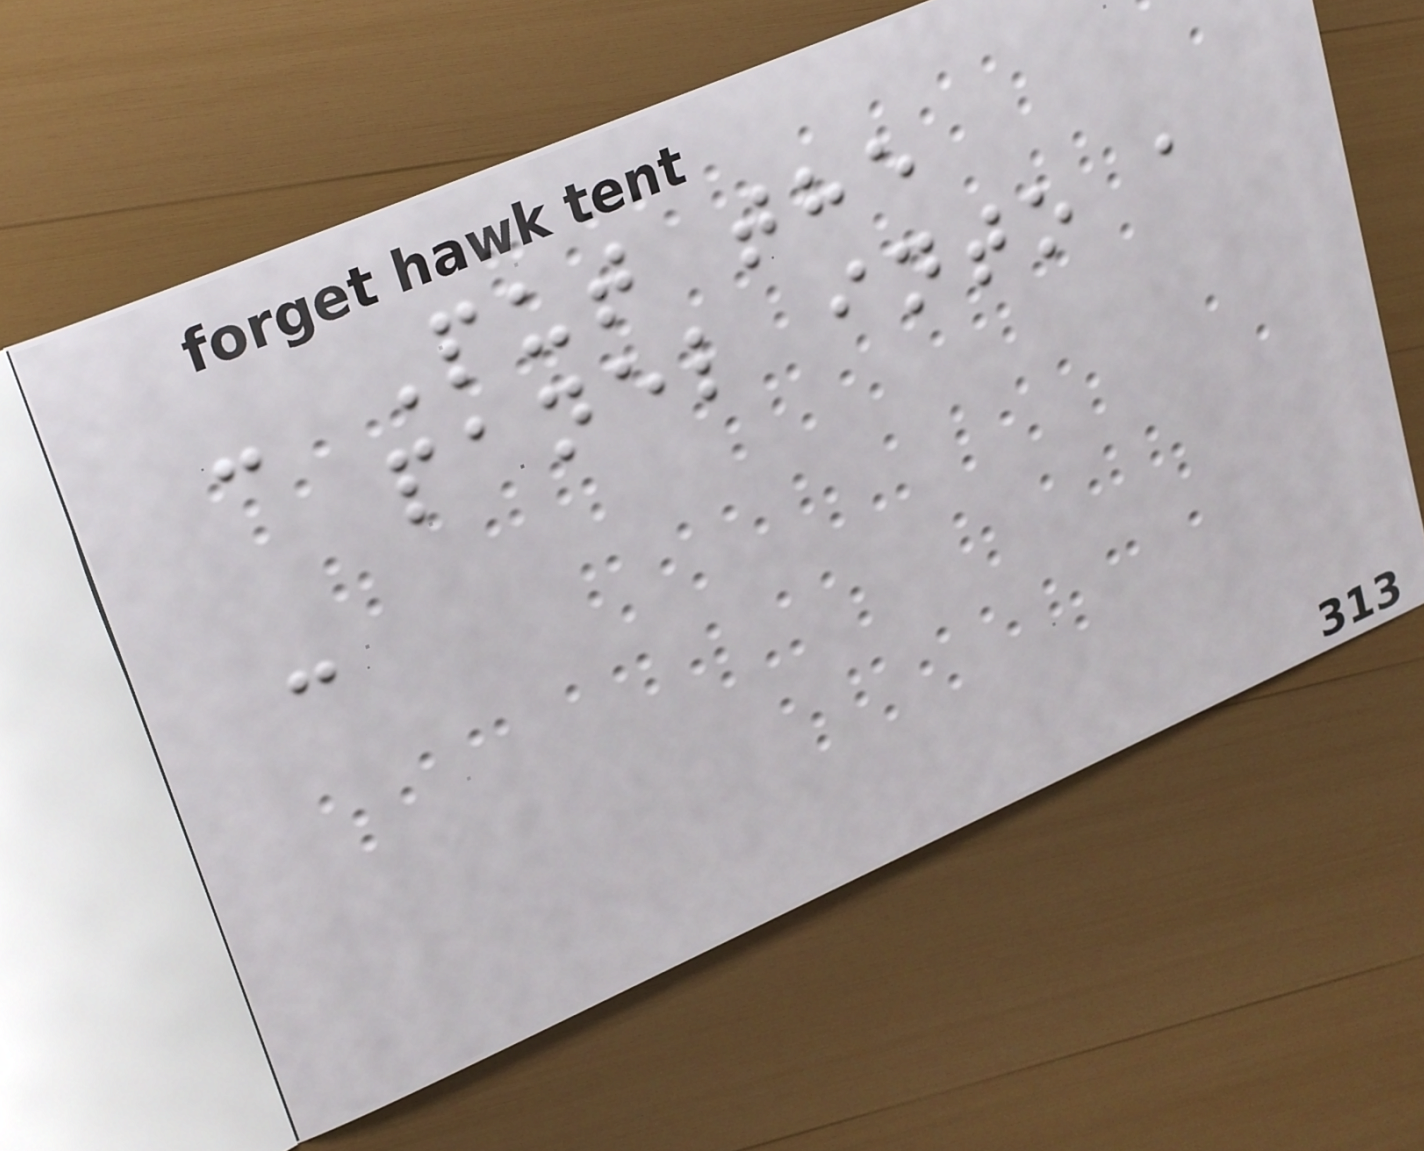- Put the
panel into a
-
